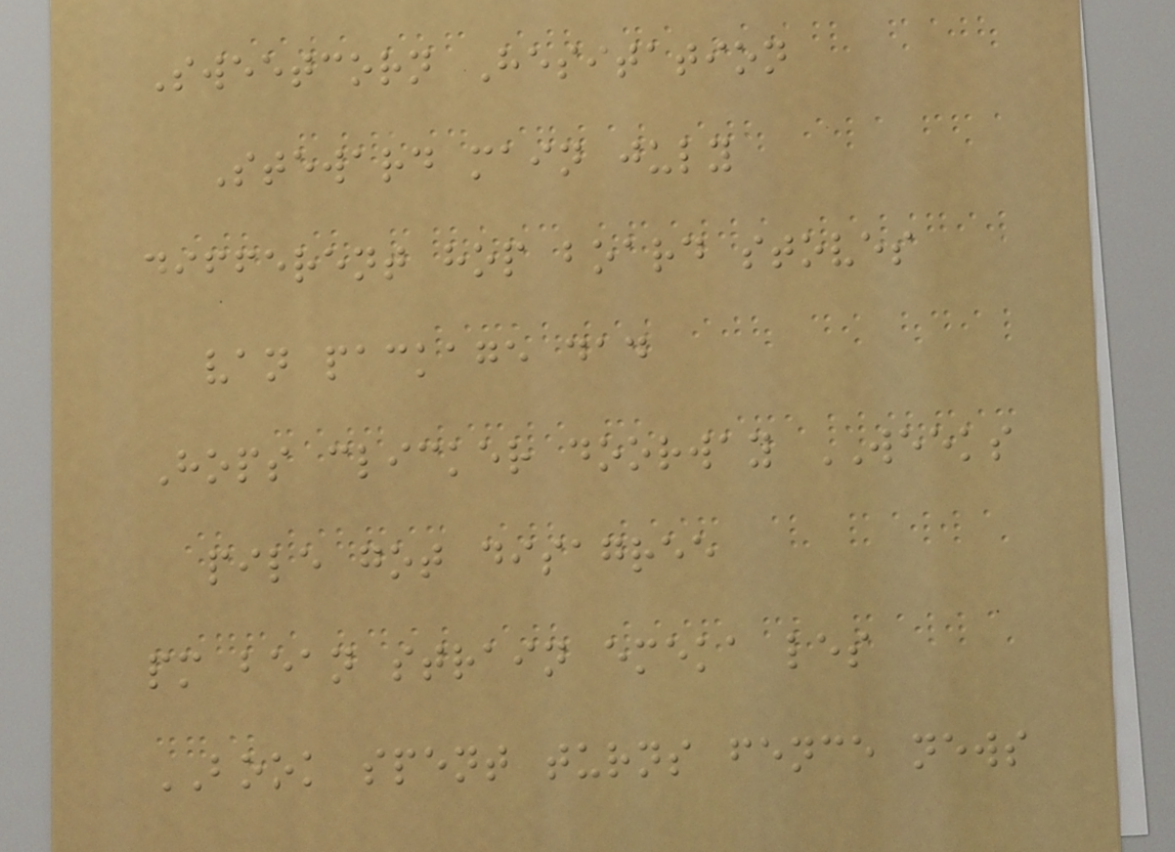Sweetcorn Hesitation
Steward main july
different hop board stoves
van package dad
Hops clicker doorway WEEKS
pile got disagree
pm bean strain emeka les
BOOK spent turns fence news
